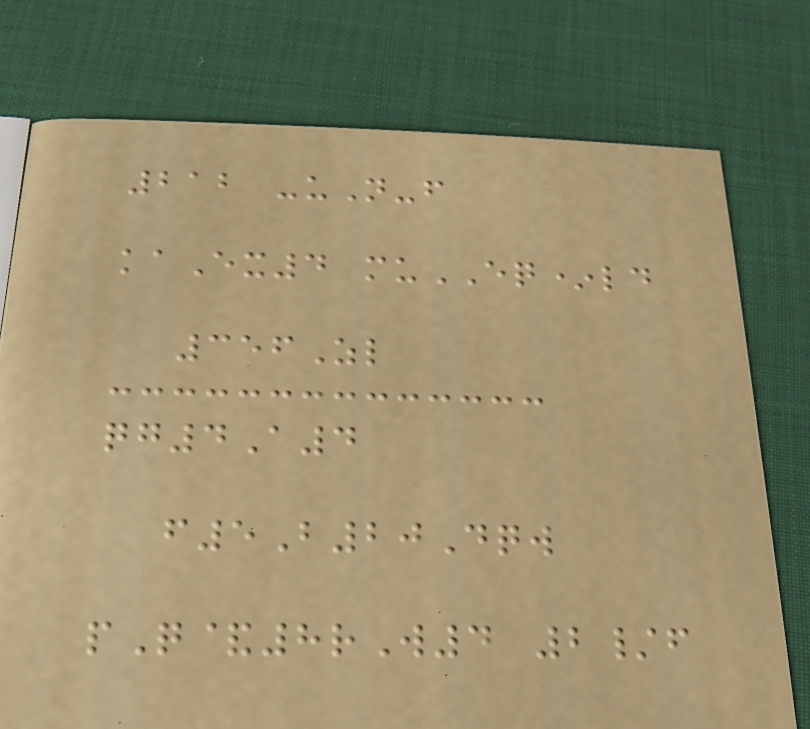212 -uN-f
kaEx4 muEQ*ld
356Zl
qg4A4
f5B20Dqw
pQ&8rW4 2/f
